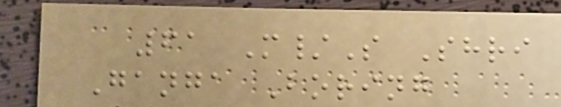61 M/S Shri
Ganga Boring
